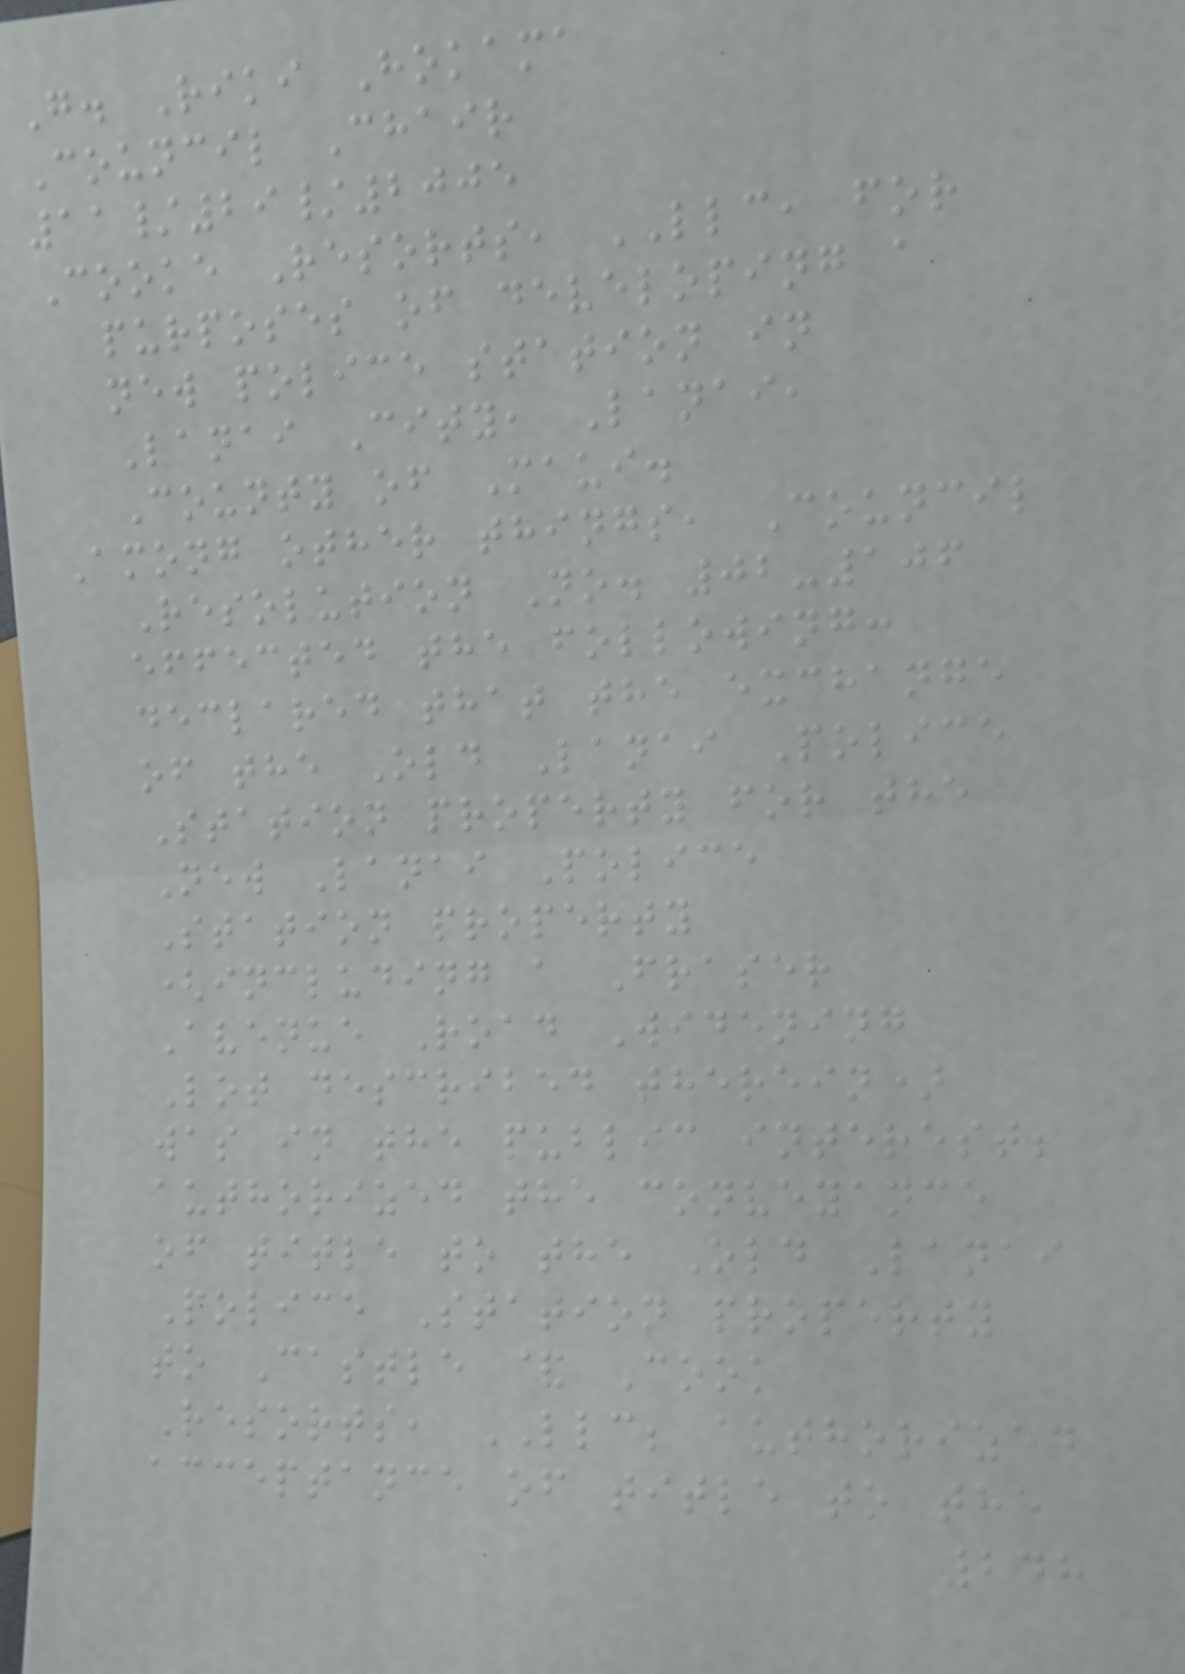G. Riki Hokama
Council Chair
11/29/2005
Cooke Resorts, LLC, for
purposes of developing a
new police station in
Lanai City, Lanai,
County of Maui.
Among other things, Council
Resolution No. 02-106
effected the following:
declared that the exchange
of the Old Lanai Police
Station property for the
New Lanai Police
Station property
(including a Fraser
Avenue Road Widening
Lot described therein)
was in the public interest;
authorized the conveyance
of title to the Old Lanai
Police Station property
to Castle & Cook
Resorts, LLC; authorized
acceptance of title to the
248
